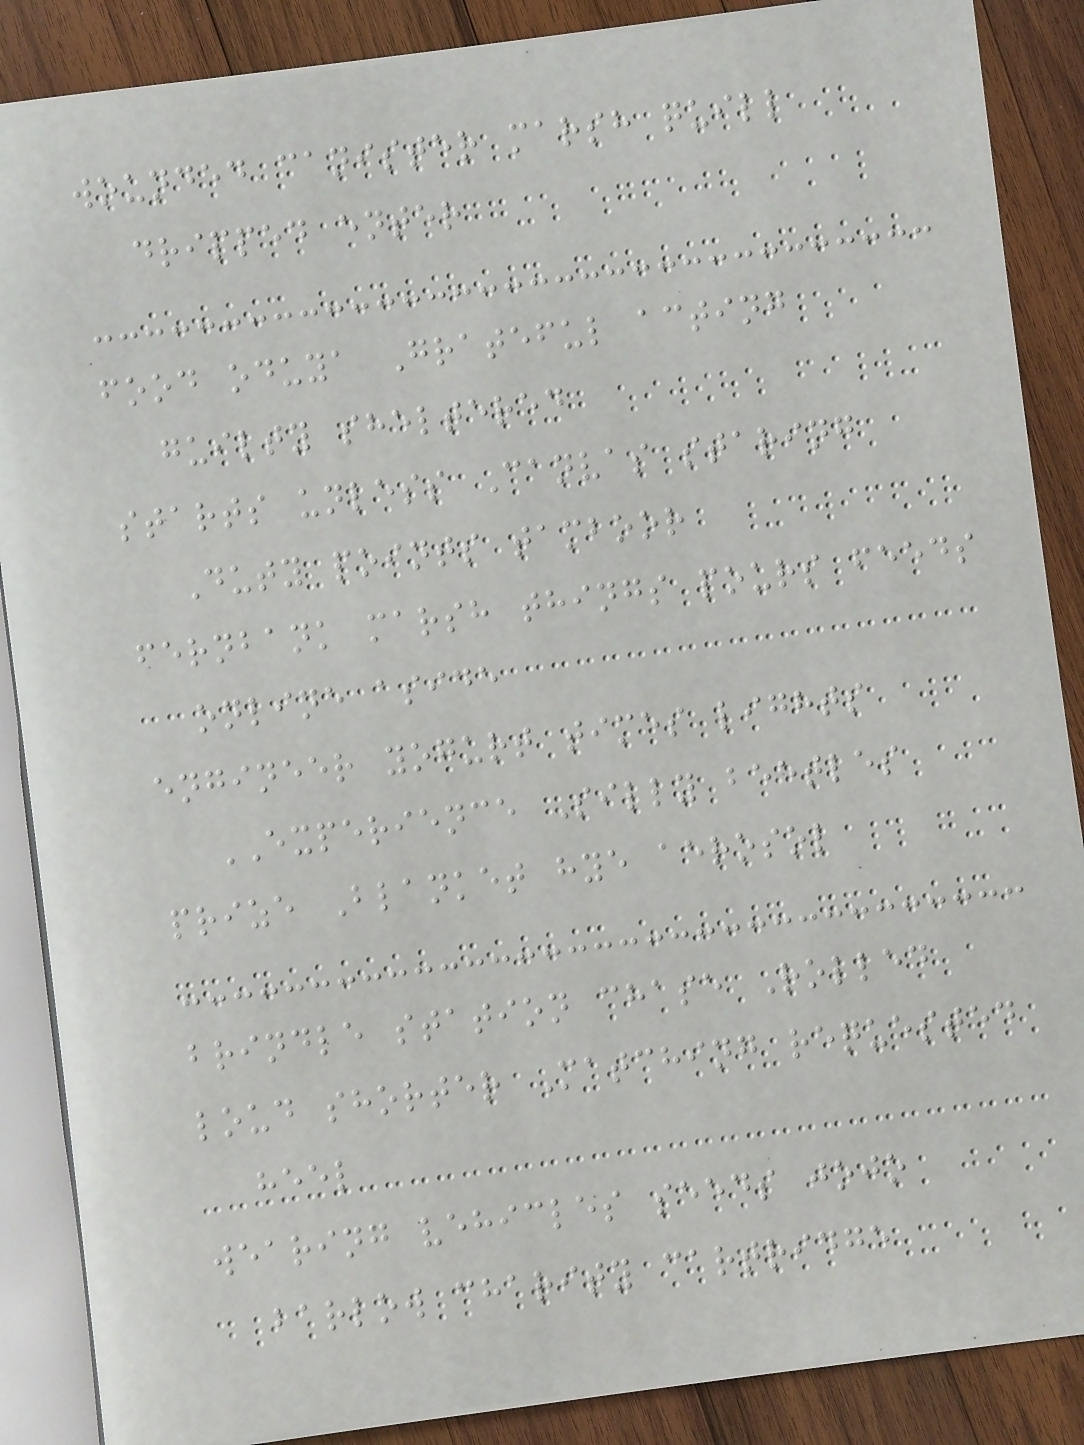wounded canister marsh quill
dripped enter
food oduya Grateful acting
guilty sheltered
starts unless Canvas staring
Duty points tamboor
fernbank marsh things pours feeds
online aside
engineer yogurt times lights
EXPERIENCE Silly beetles
prize Blanket hye aerosol
brindle station chase Rolled
loud shorter Matching requested
heel
wearing vehicles seeds jojo
barlow charity cartridge
